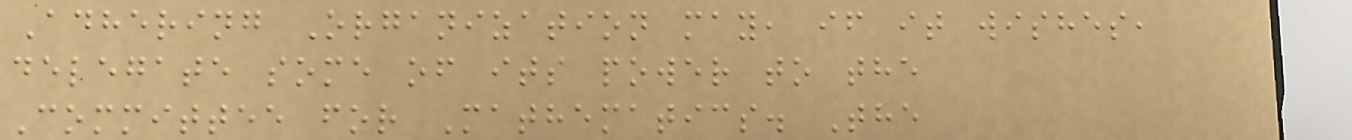Adhering Organization may, if it wishes,
delegate some of its power to the
Committee for Mathematics. The
